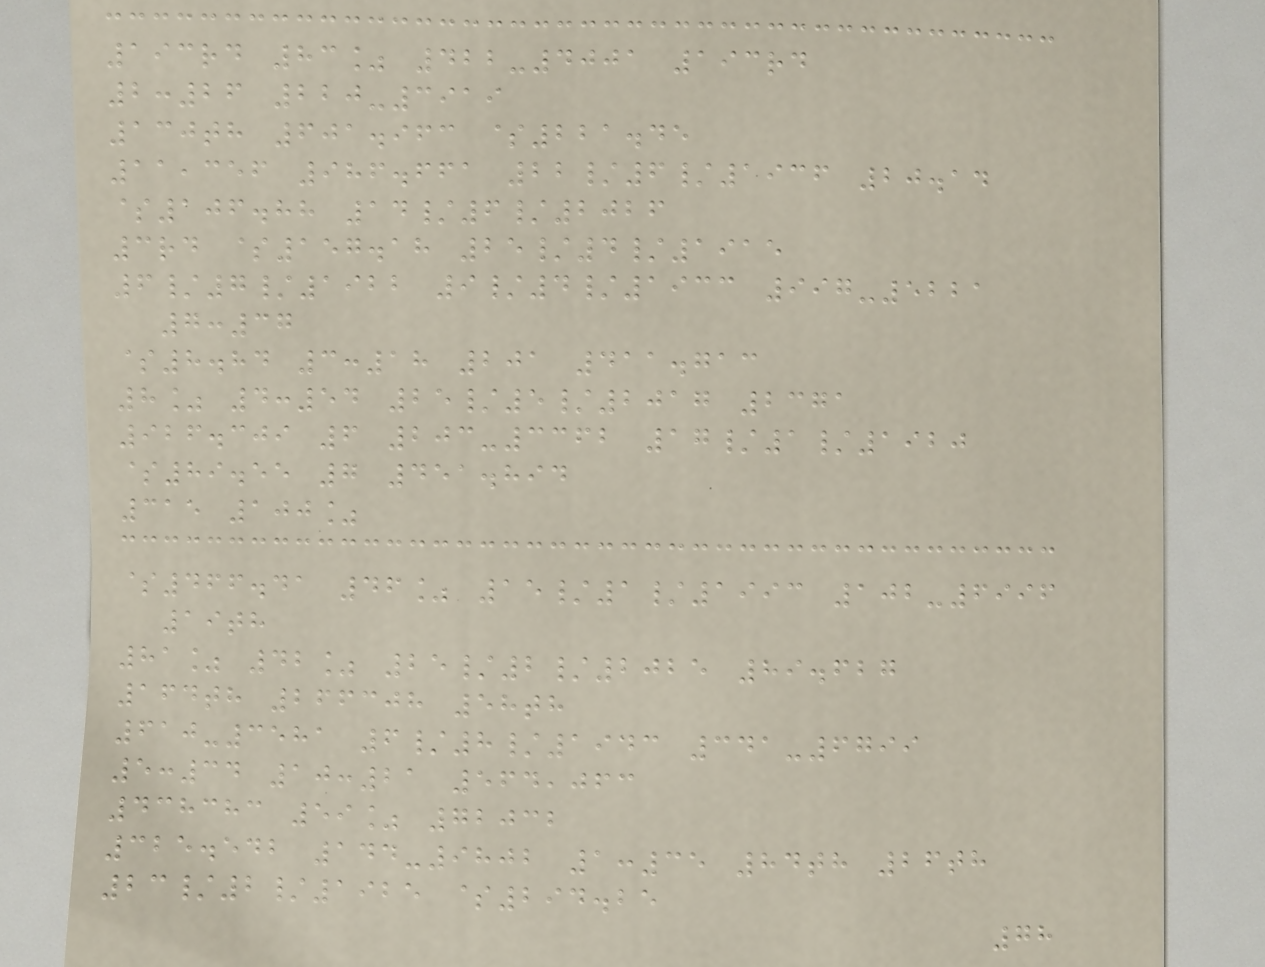193rd 83% 422-4001 193rd
2:26 220-3919
130th 601.963 $221.45
11,356 986.661 22/6/1936 20.14
$106.88 14/6/2026
3rd $157.18 25/4/1915
6/7/1922 9/4/1933 997-5221
7:37
$8.84 3:18 201 411.713
8% 4:54 25/5/2017 2371
926.309 6 203-3362 17/1/1920
$89.55 7 451.894
315 100%
$466.41 46% 15/1/1993 102-6996
19th
81% 42% 25/2/2025 89.627
164th 266308 58th
610-3581 6/8/1943 341-6799
5:34 10:21 564,063
438383 59% 72032
325.542 144-9802 1:35 84th 26th
23/2/1925 $294.25
78
